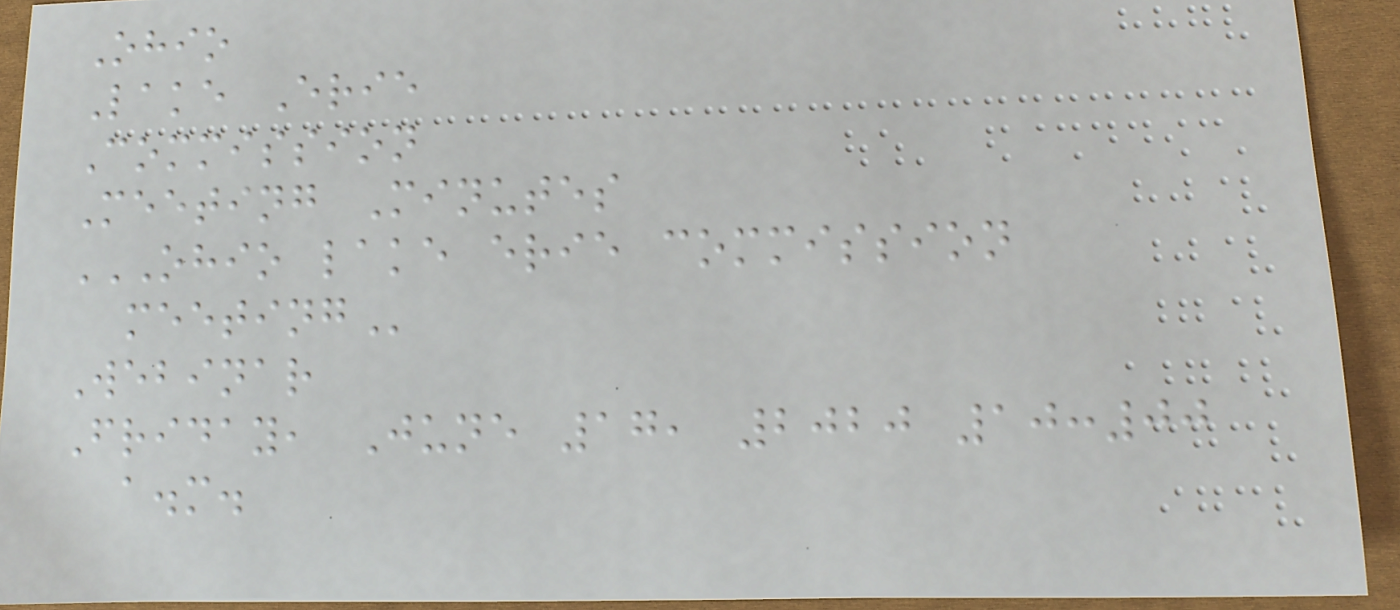Ohio
Lake Erie
Commission
Meeting Minutes
OHIO LAKE ERIE COMMISSION
MEETING
Webinar
Friday, June 17, 2020 10:00
a.m.
